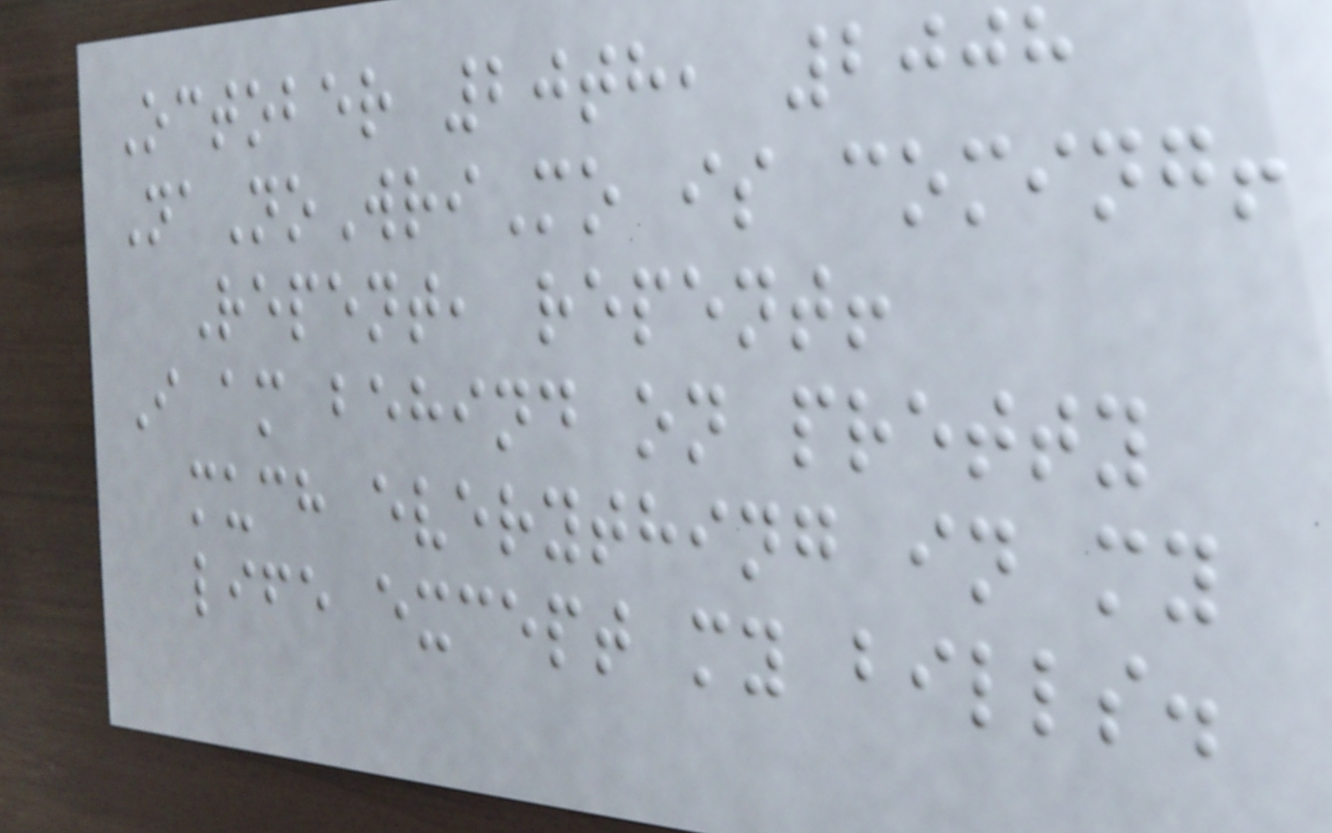October 20th, 2008
NaNoWriMo is coming!
Repent, repent!
I am behind on pretty
much everything in my
life except my bills.
